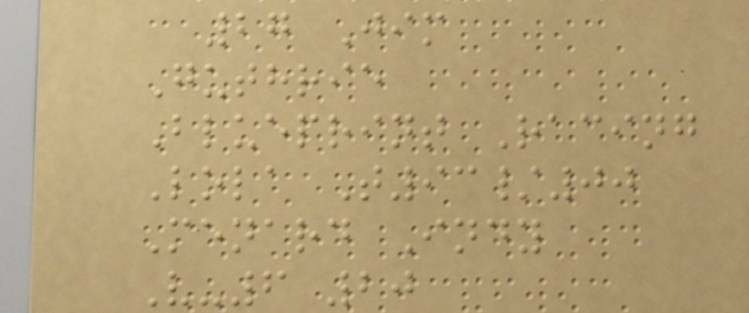27 Jim
Guthrie
Blueprint Racing
Lola T93/00
Menard Indy
V-6 20
